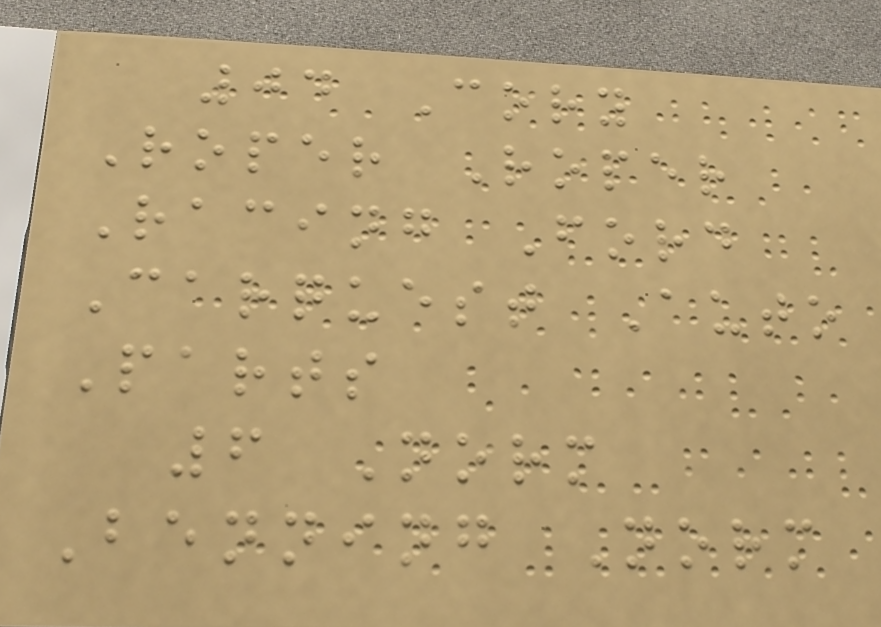04 Cory
Roper Roper
Racing Ford
Carquest Auto
Parts
6 Norm
Benning Norm
